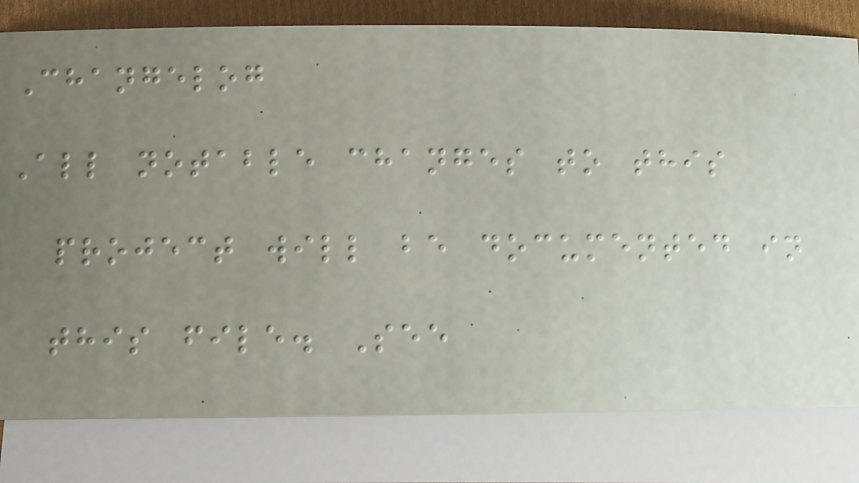Changelog
All notable changes to this
project will be documented in
this file. See
